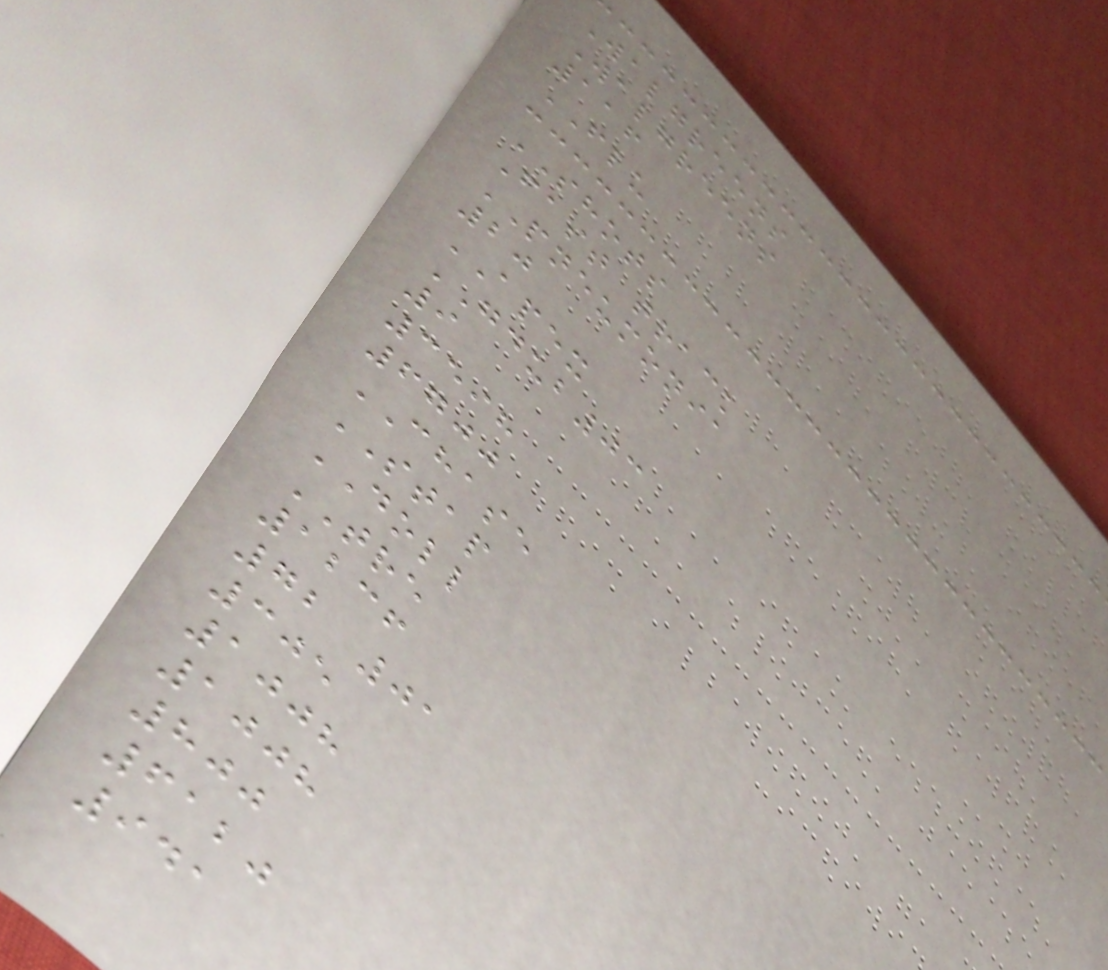Walgreens
Walgreens
116
FLU
SHOTS
Fast track
PNEUMONIA
20
APEX
GDUB03
9
3598
6700
CHASE
STAP
DOLL
TRE
1236
72 01
305
1008
1008
800
6120
941
